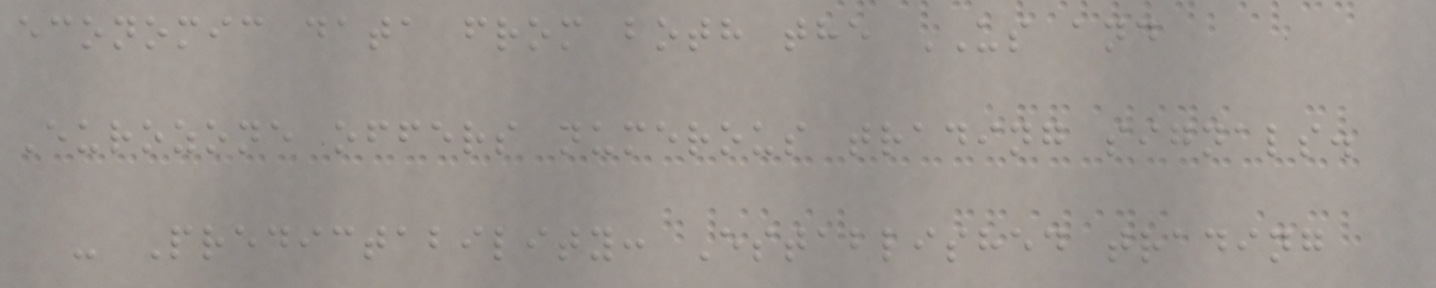economic data from both the US and
Eurozone offers numerous trading signals.
- Predictability: Established trading
